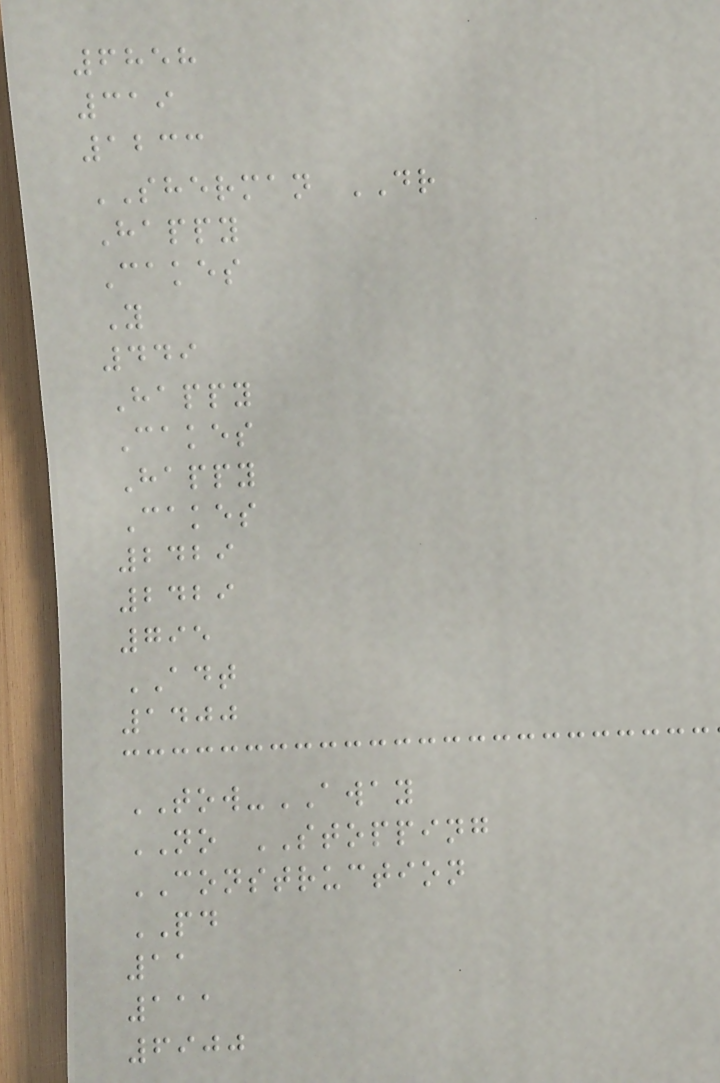6858
319
1233
SHERMAN DR
Happy
Cakes
Y
449
Happy
Cakes
Happy
Cakes
2429
2429
795
ADT
1400
TOW-AWAY
NO STOPPING
CONSTRUCTION
PD
11
111
6900
